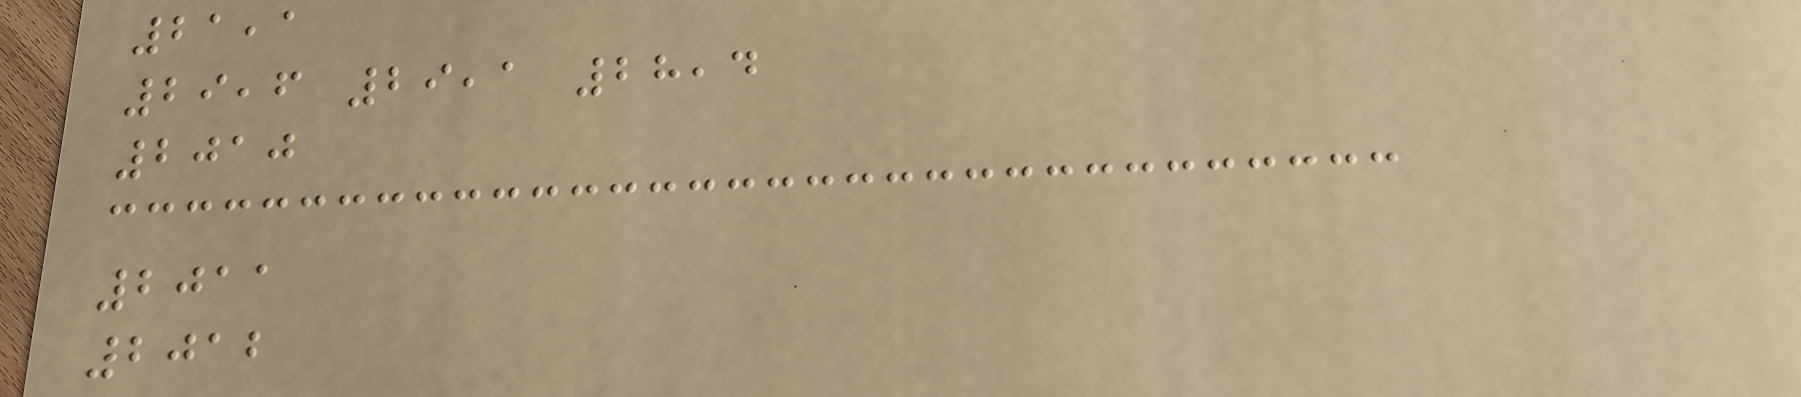21,1
29,6 29,1 28,4
2010
2011
2012
